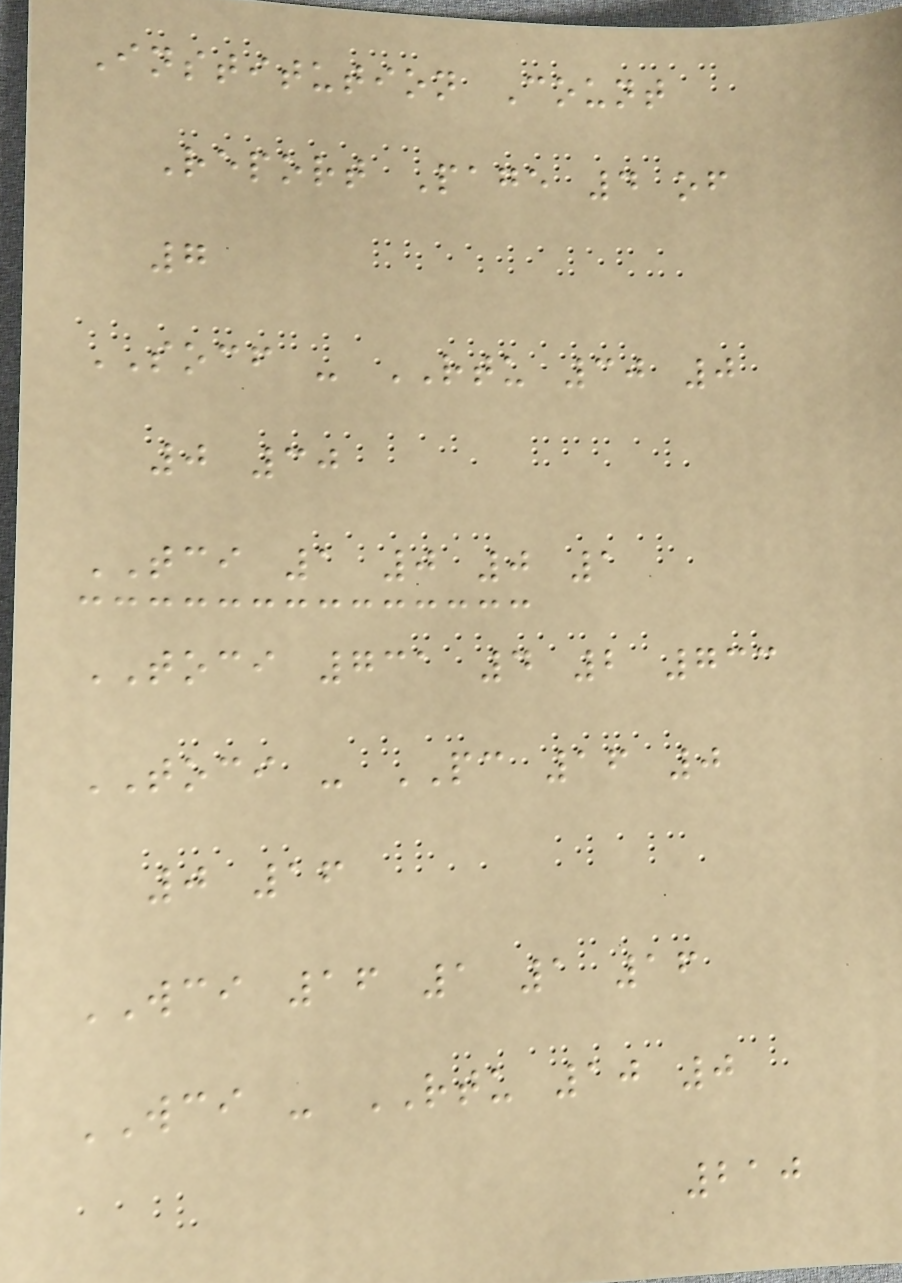Institution Count
Report Page 4 of
7
SOCF - RTU 30 0
0 30
TCI 1 0 0 1
TOCI 731 4 2 733
TOCI - PC 16 0
0 16
WCI 16 1 1 16
WCI - RTU 10 0
210
